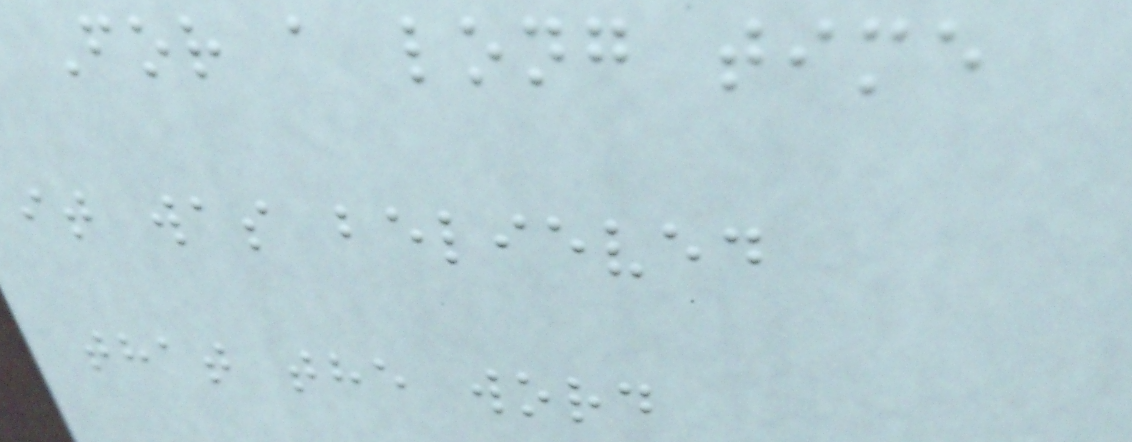For a long time
it was believed
that the word
